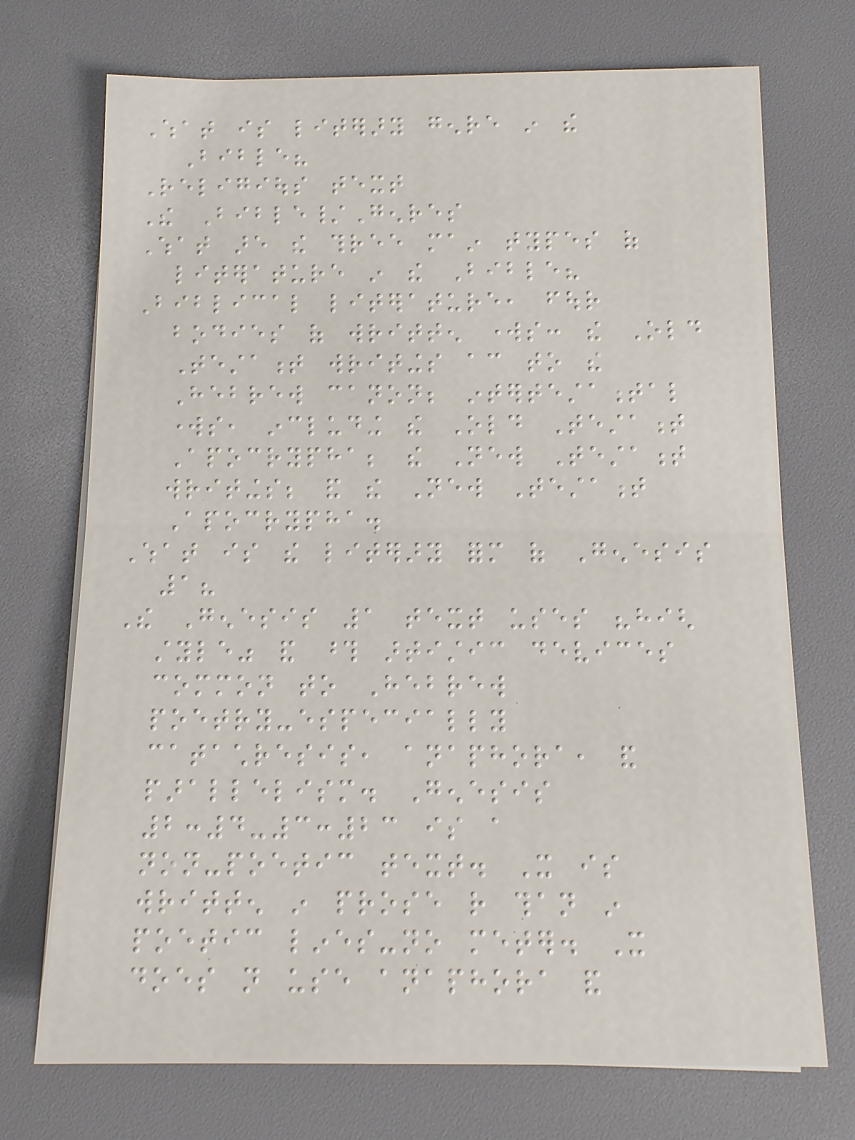What is literary genre in the
Bible?
Religious text
The Bible/Genres
What are the three main types of
literature in the Bible?
Biblical literature, four
bodies of written works: the Old
Testament writings according to the
Hebrew canon; intertestamental
works, including the Old Testament
Apocrypha; the New Testament
writings; and the New Testament
Apocrypha.
What is the literary form of Genesis
1?
The Genesis 1 text uses "high
style" and those artistic devices
common to Hebrew
poetry-especially
catachresis, anaphora, and
parallelism. Genesis
2:4-3:23 is a
non-poetic text. It is
written in prose rather than in
poetic lines-no meter. It
does not use anaphora and
